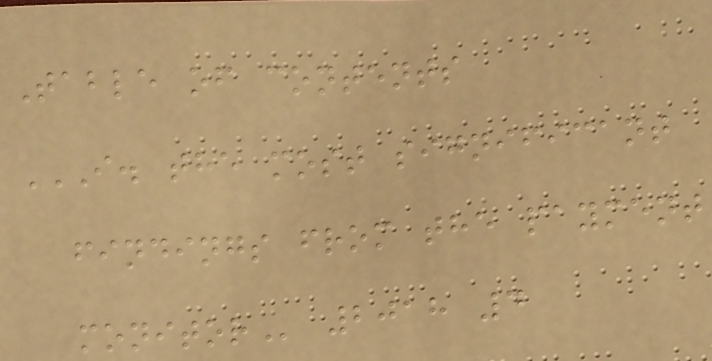Table of contents
I. THE MOST SIGNIFICANT
FINDINGS FROM THE PAYMENT
MONITOR 2018 4
